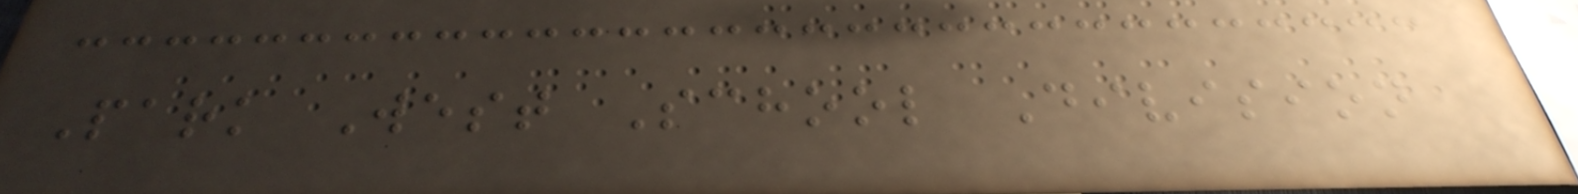Park West School Division
